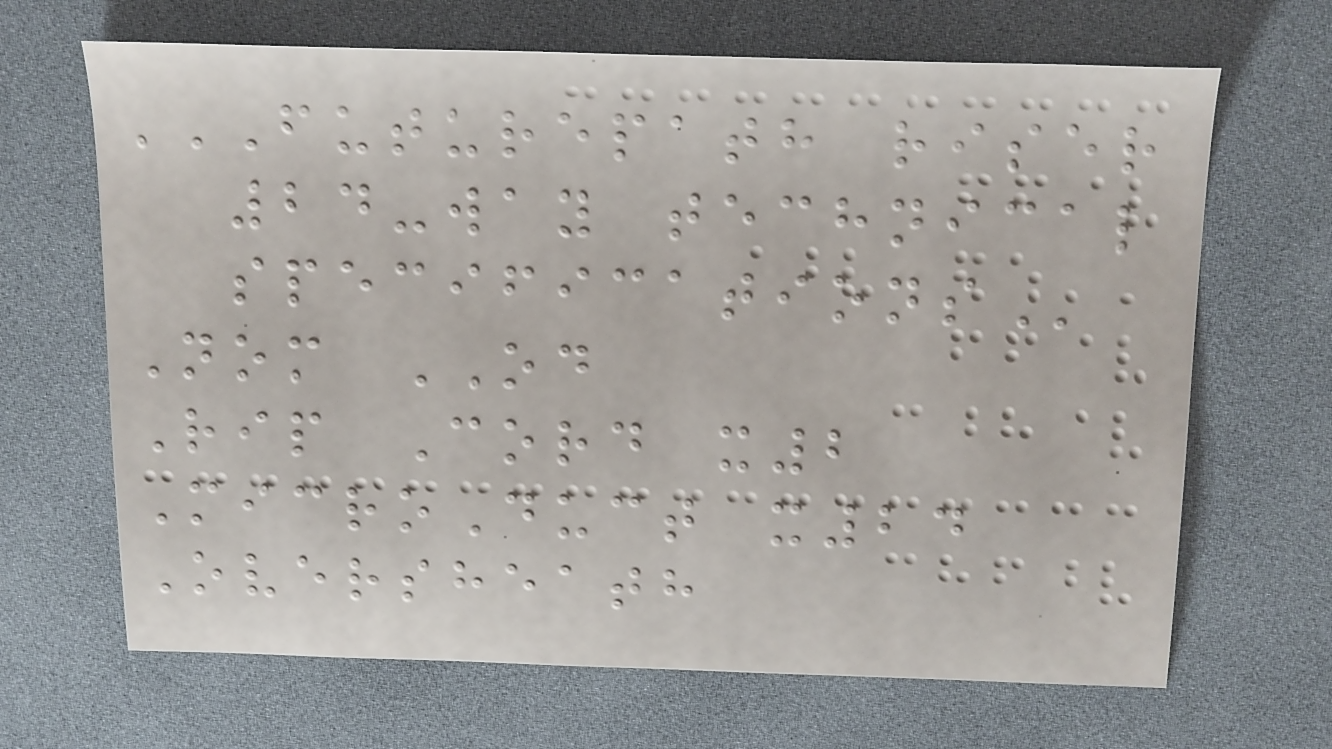FUTUREPATH RISER
24-WAY TECHNICAL
SPECIFICATIONS
Nom OD
Rip Cord x2
MicroDuct x24
Oversheath
